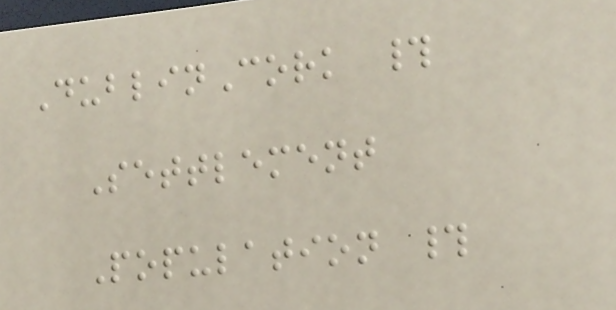DublinCork #
Settlement
Population #
